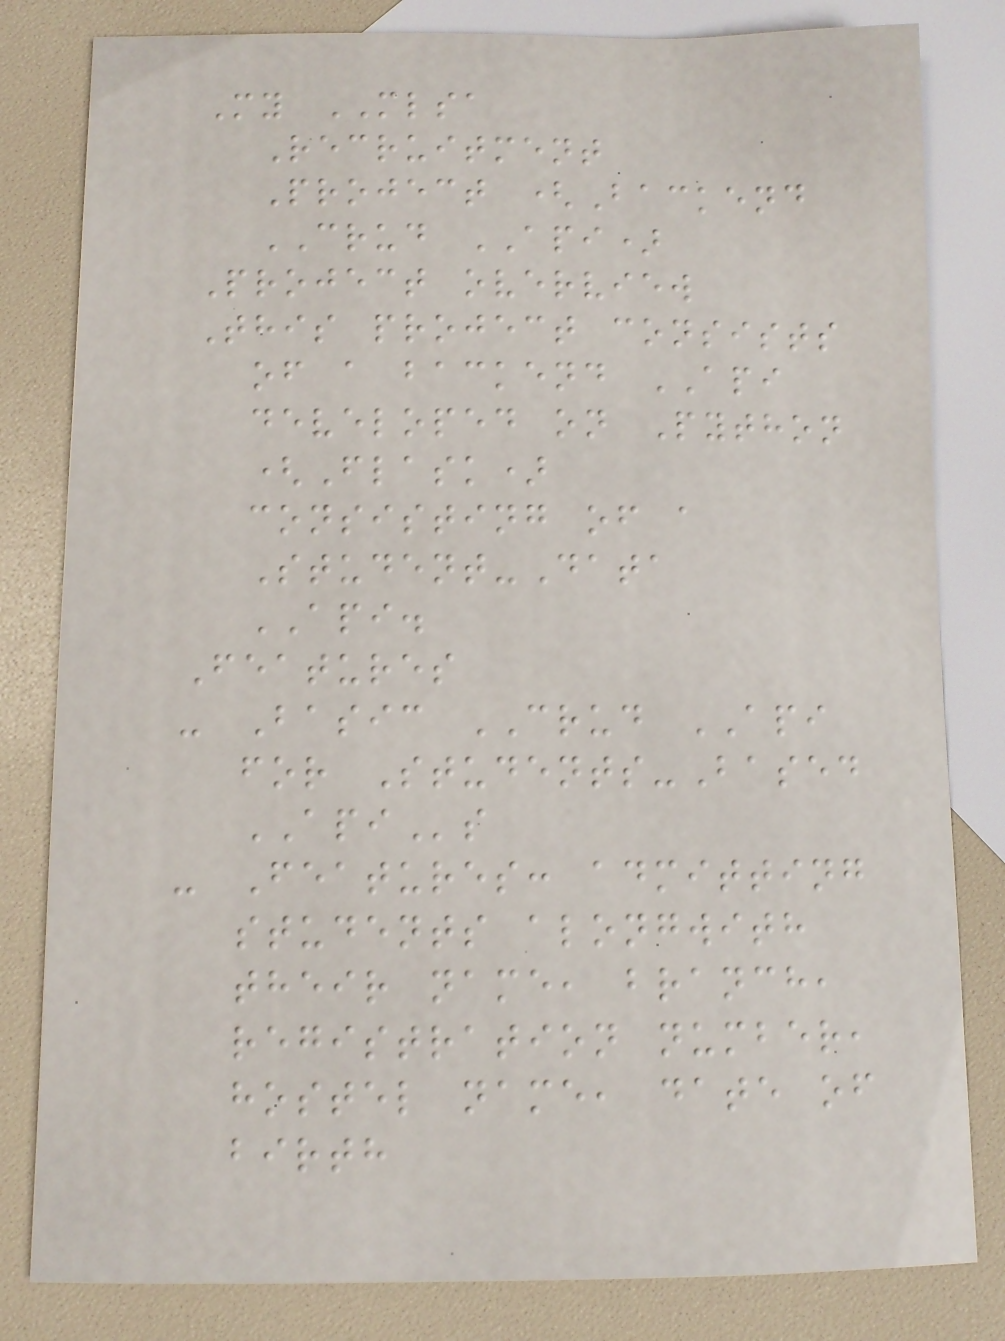My MLSA
Recruitment
Project (Backend
CRUD API)
Project overview
This project consists
of a backend API
developed on Python
(Flask)
consisting of a
Student-Data
API.
Features
- Basic CRUD API
for Students-Based
APIs
- Features: admitting
students alongwith
their name, branch,
registration number,
hostel name, date of
birth
